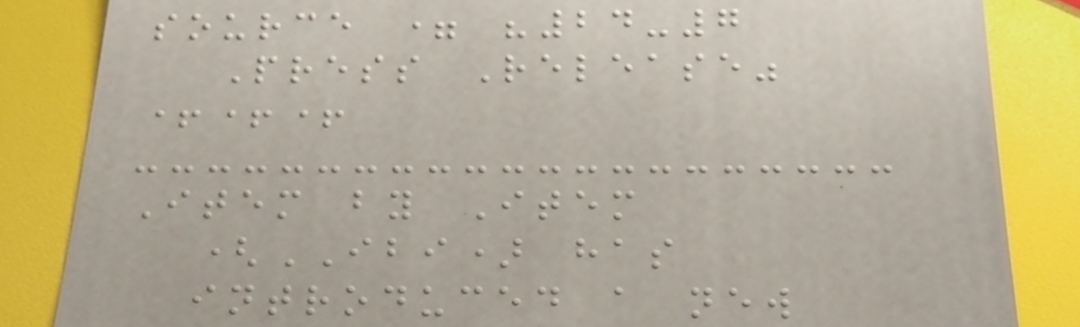source = "24-7
Press Release"
+++
Item by Item
(IBI) has
introduced a new
